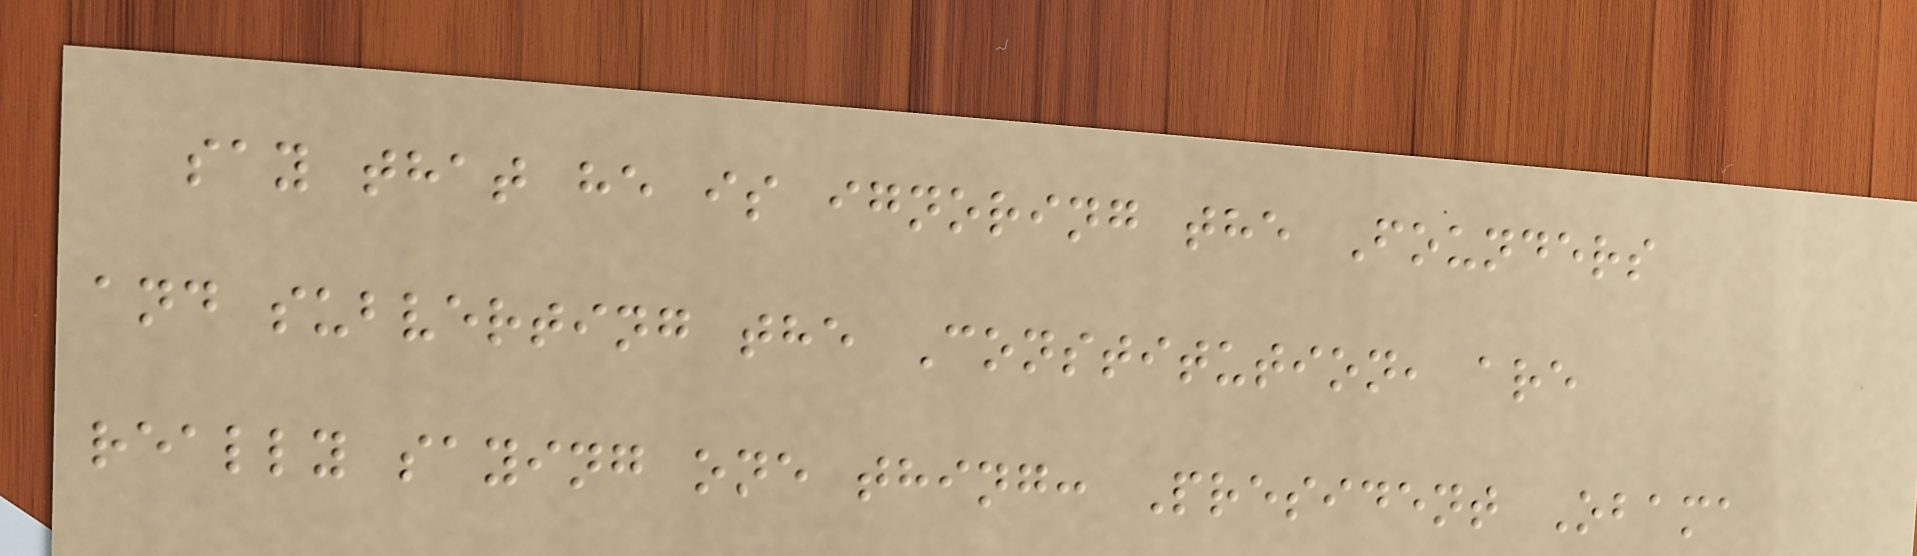say that he is ignoring the Founders
and subverting the Constitution, are
really saying one thing: President Obama
